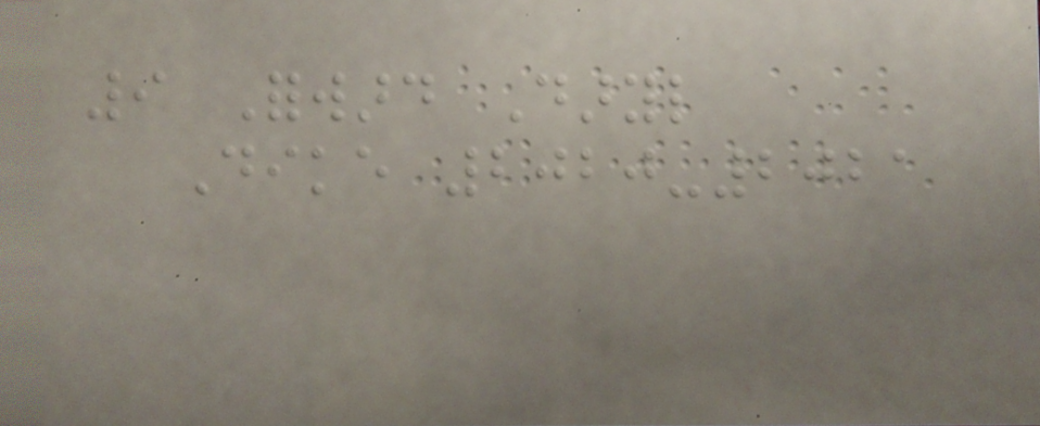9 Forward Daryl
Dike 2020-2021
